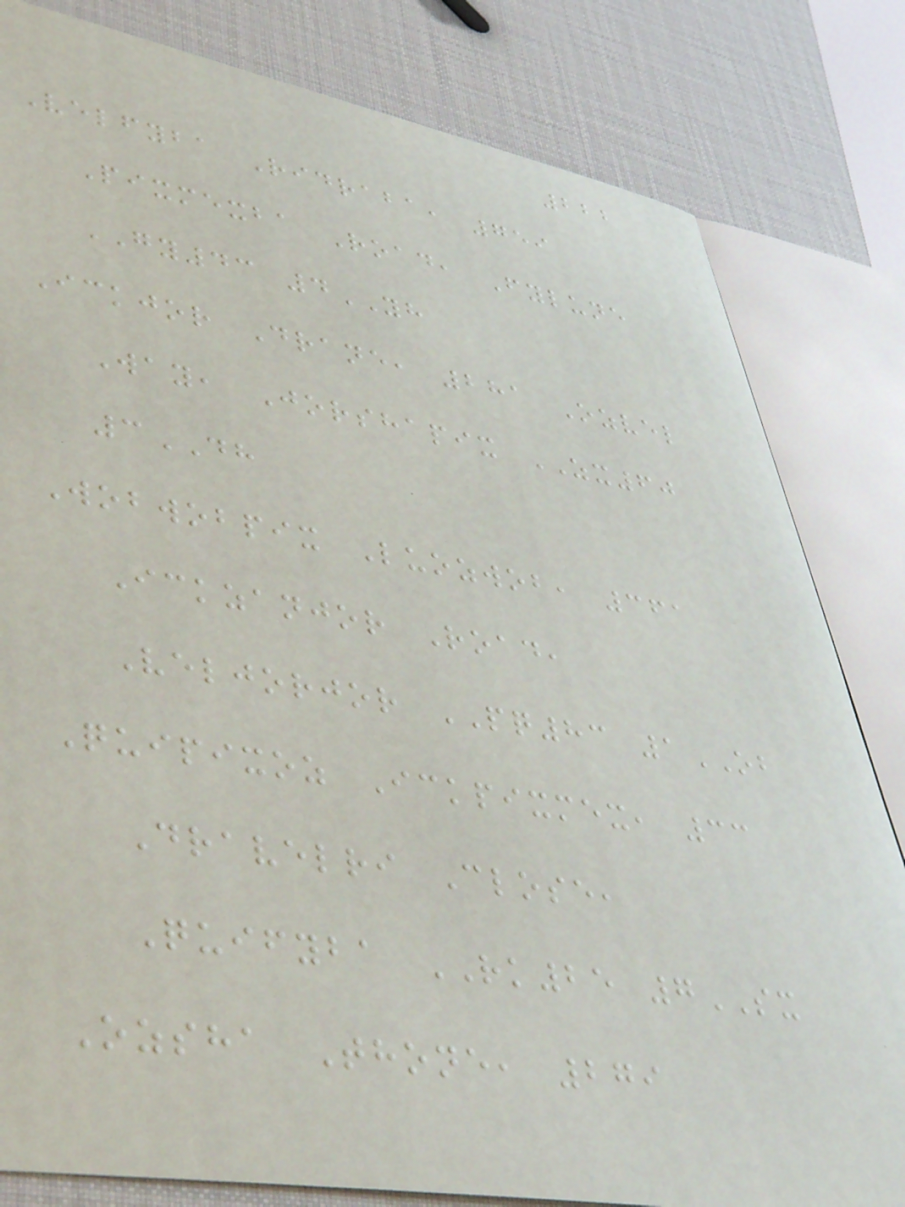222
Velfyba Ridraba, 759
Pixmexba Road, Fylune
GY43 4YH
Ickjor Drane, 281 Ozvel
Way, Jorshapix ZX60
3DH
Wobwobpix Luozwob, 361
Ickzanjor Road,
Veljorjor PQ83 1OB
Quipixoz Ickpixmex, 33
Dravelri Close,
Quifyba RK25 7SX
Ozsha Thone, 279
